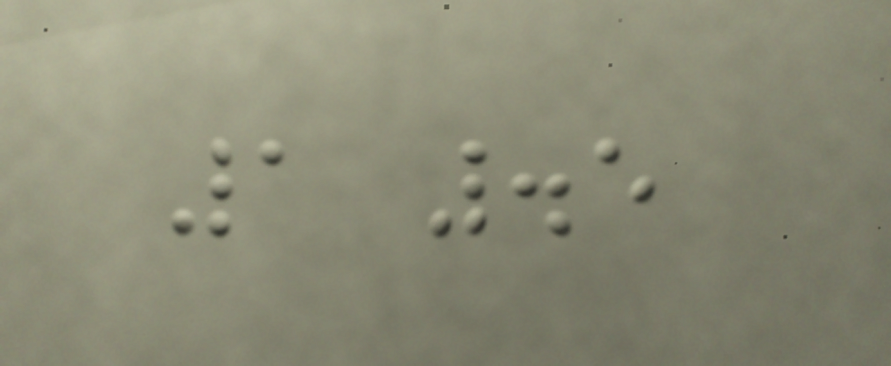1 .5
